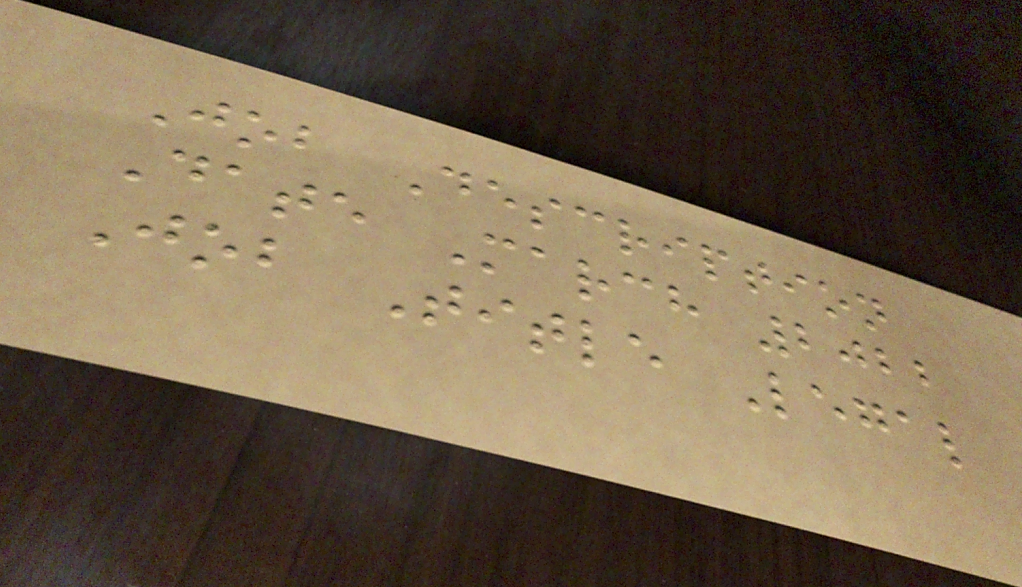Job Description
Date March 2022
Job Title Legal
